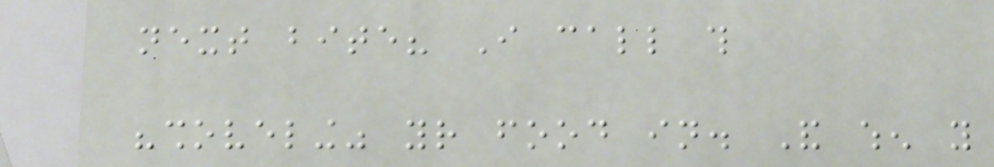next bite? I call this
"shoveling" your food in. And when you
